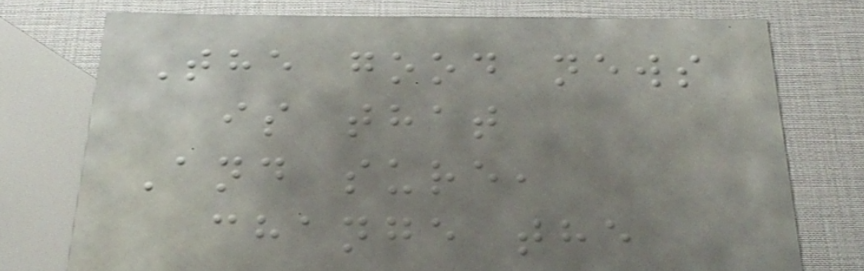The good news
is that
And sure,
change the
